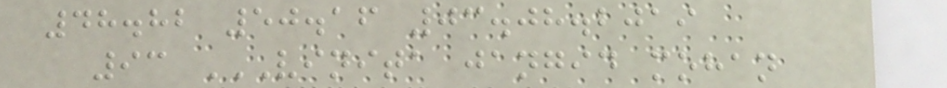48.82 50.16 03.08.2019
93 VINITA JANGID MOHAN
